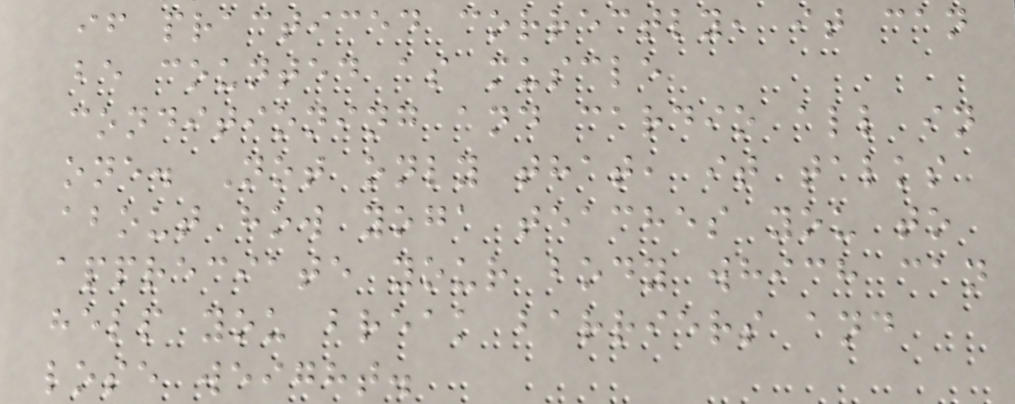if practiced correctly, it can
be counted as muscle
conditioning and cardio all in
one. Not only that, it talks
about how yoga teaches you to
appreciate your body which can
help you break barriers and
lose weight.
